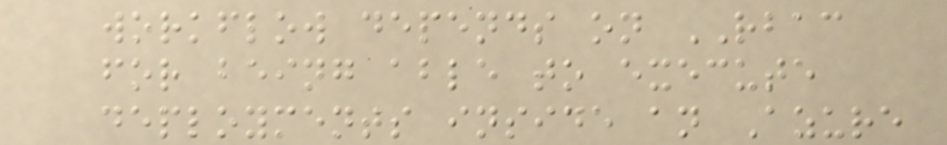workflow depends on RBAC
for being able to execute
deployments inside an Azure
